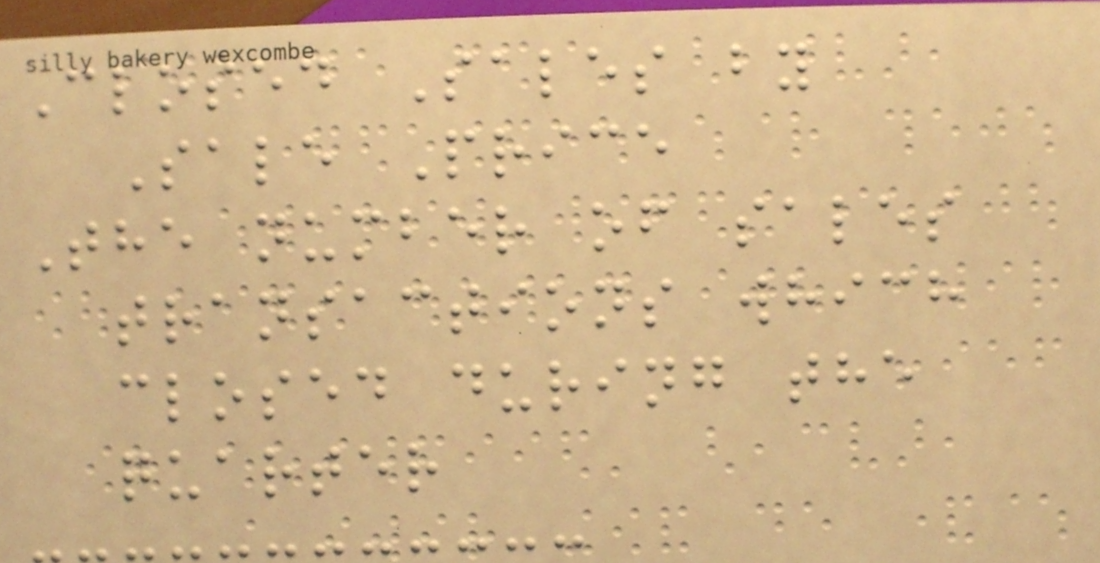Closed Sales by
Sale Price
The number of sales
transactions which
closed during the
quarter
